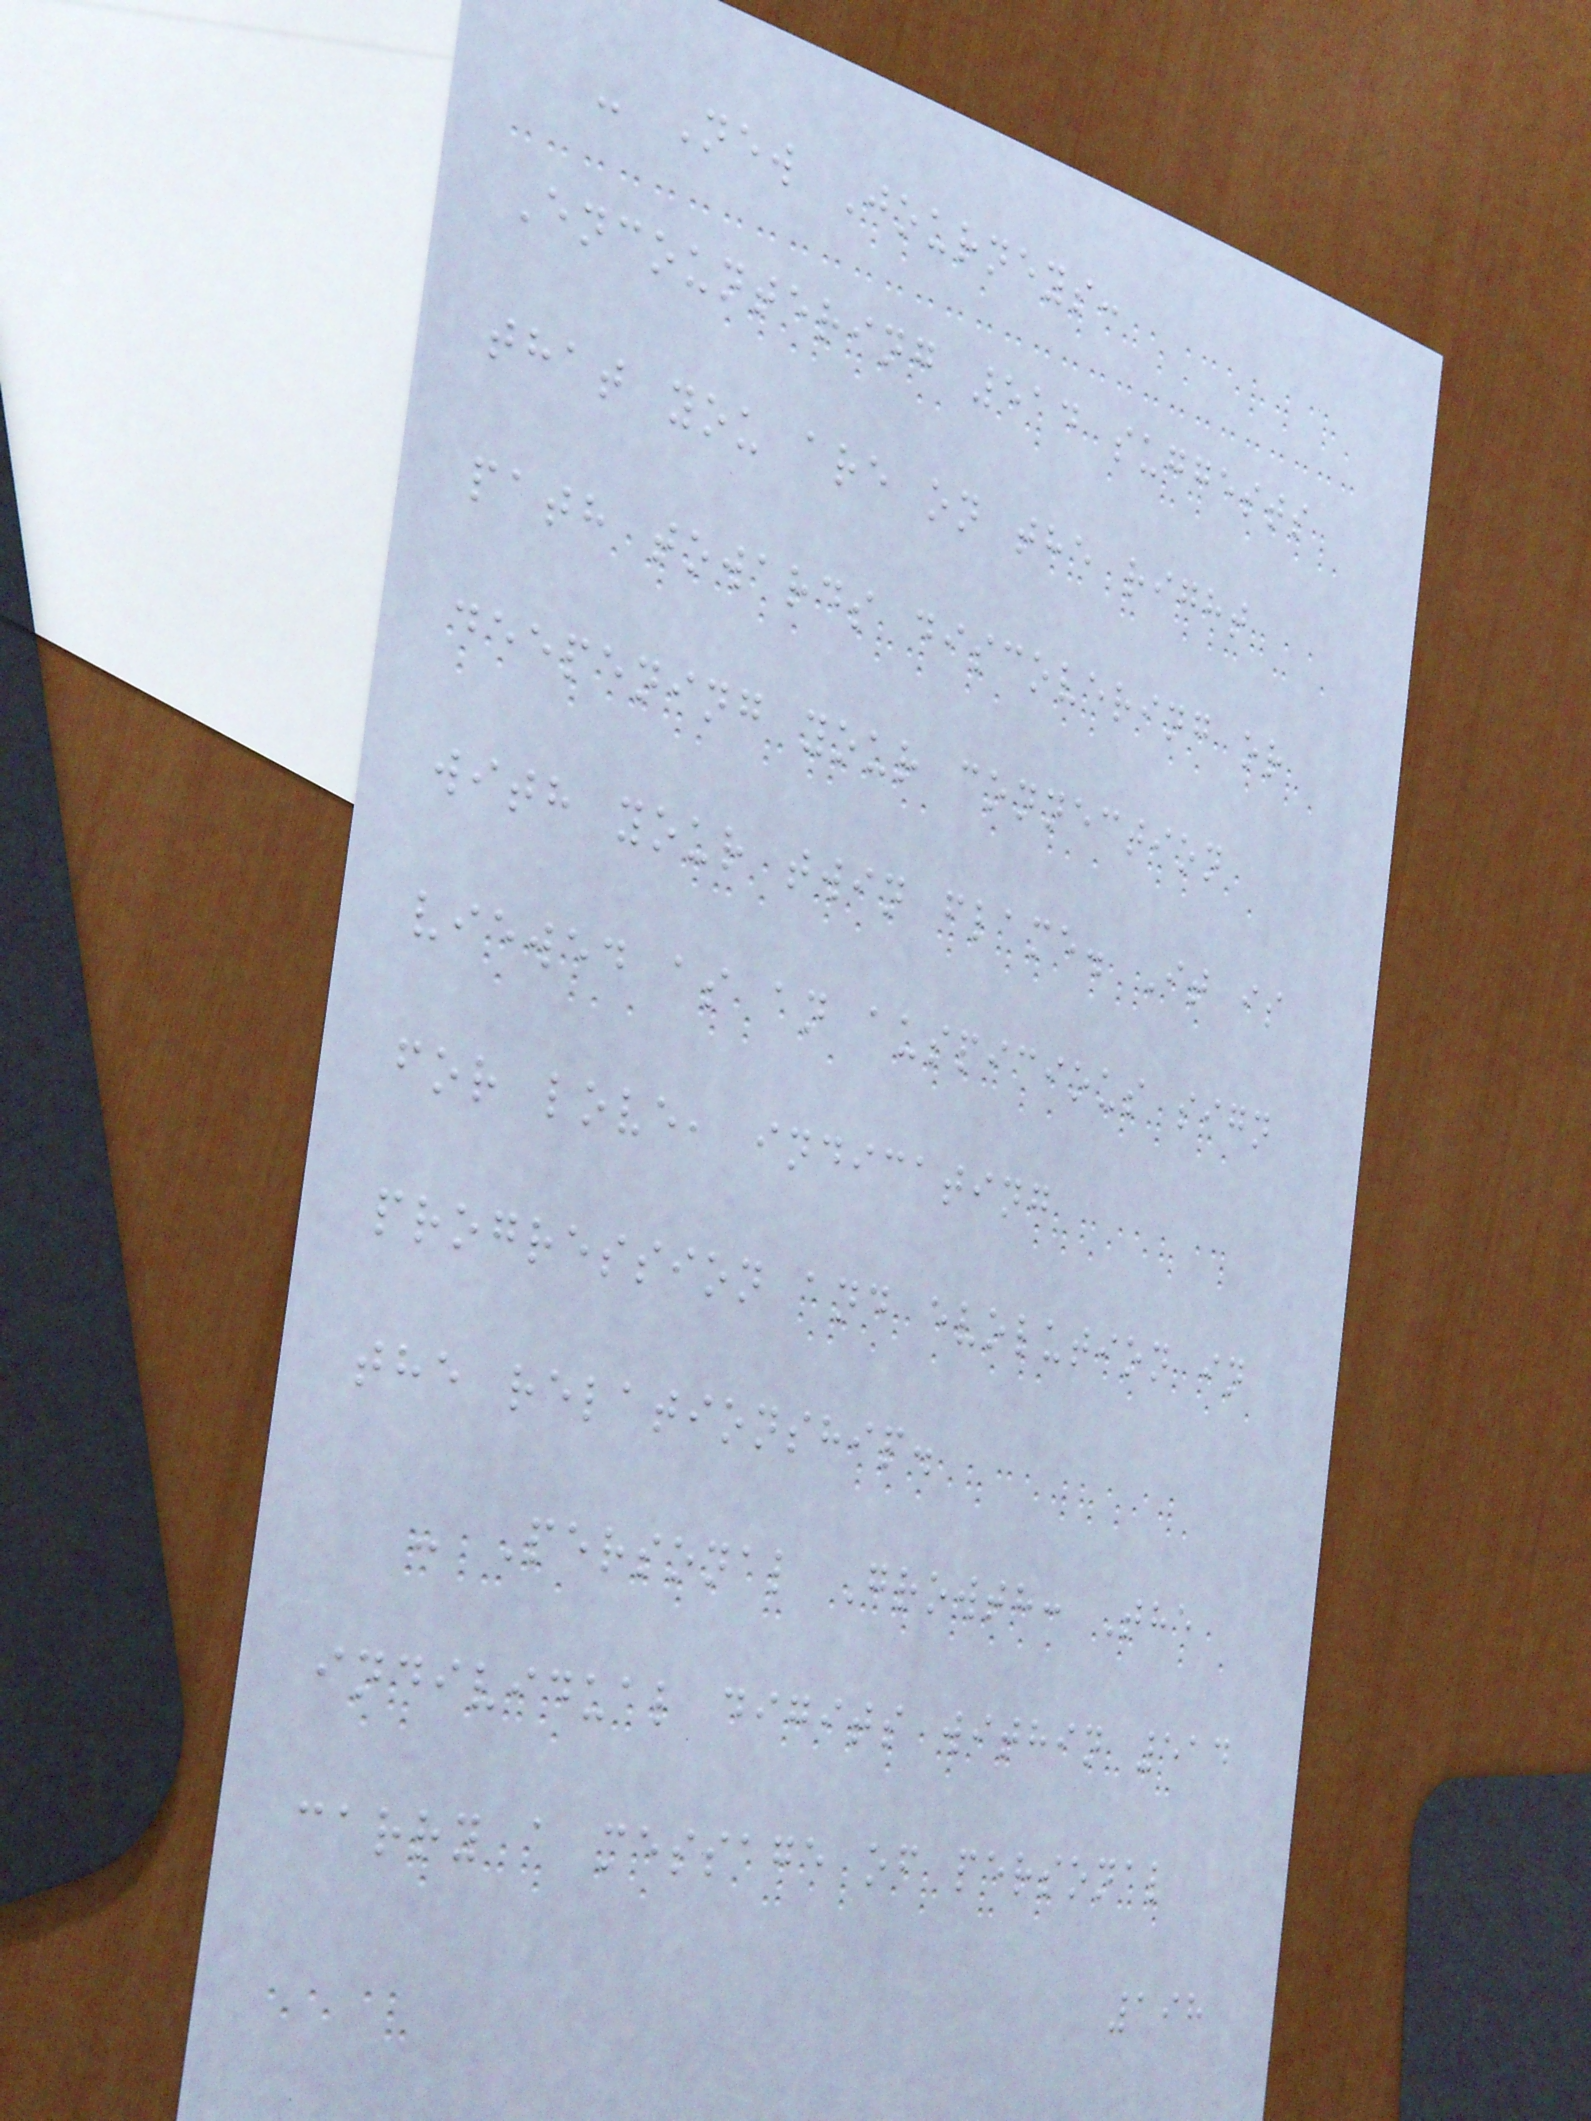- New Journeys:
Encountering 514 suggests
that you are on the right
path towards discovering or
deepening your connection
with your twin flame. It is
viewed as an auspicious sign
for love, indicating
progression and evolution in
the relationship.
- Personal Growth: The
individual digits within 514
carry a message of personal
198
